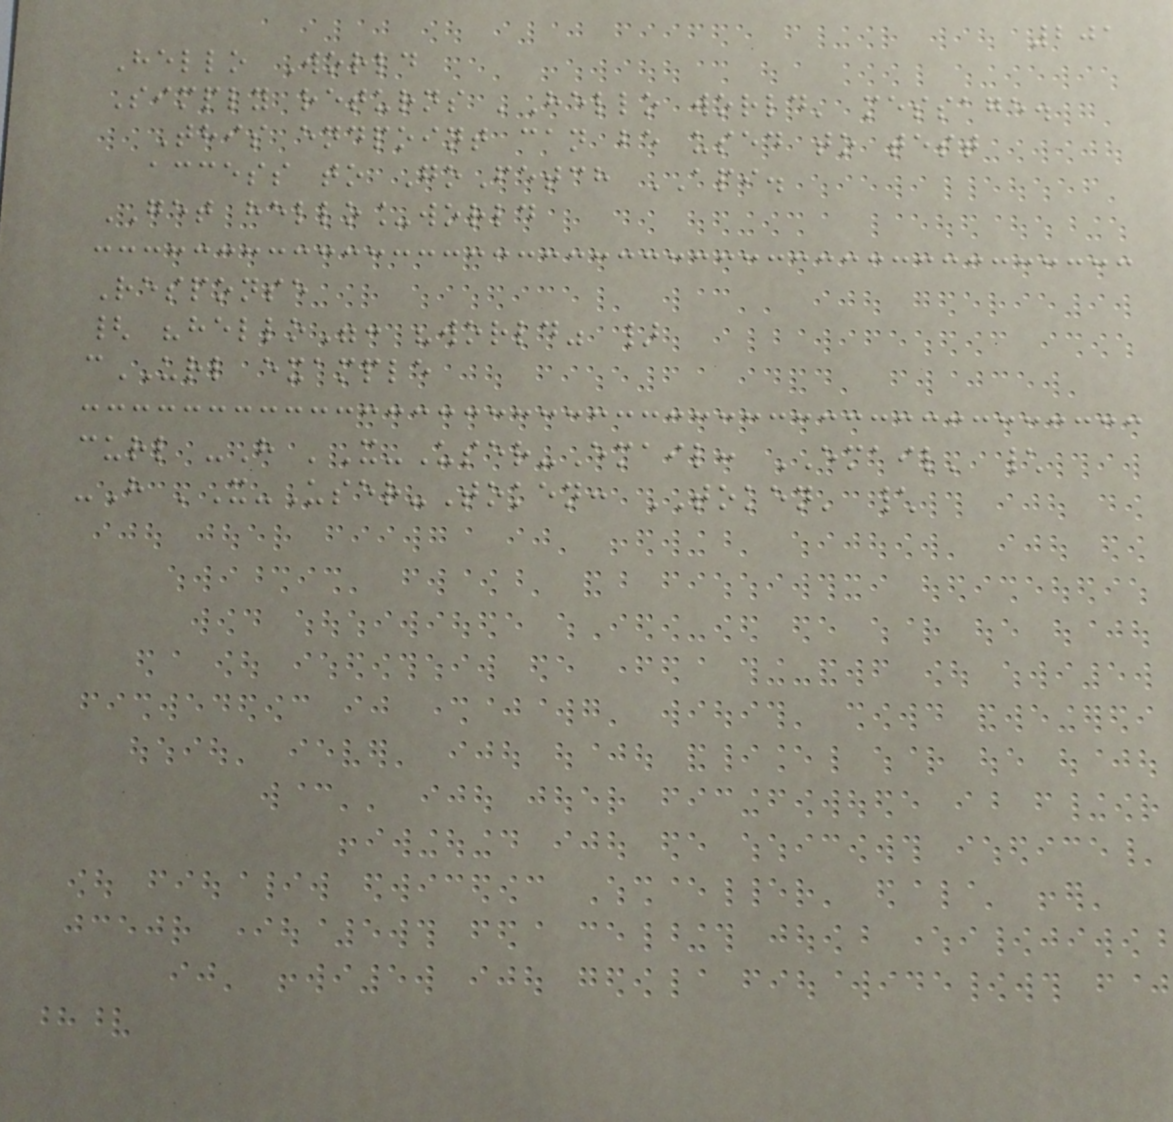201
Hello World
Simply returns 'Hello world' message.
This endpoint can be used to test
access to GoFetch API.
GET hello_world
Response
{ "hello": "world" }
cURL example
curl -H 'X-User-Email: EMAIL' \
-H 'X-User-Token: TOKEN' \
